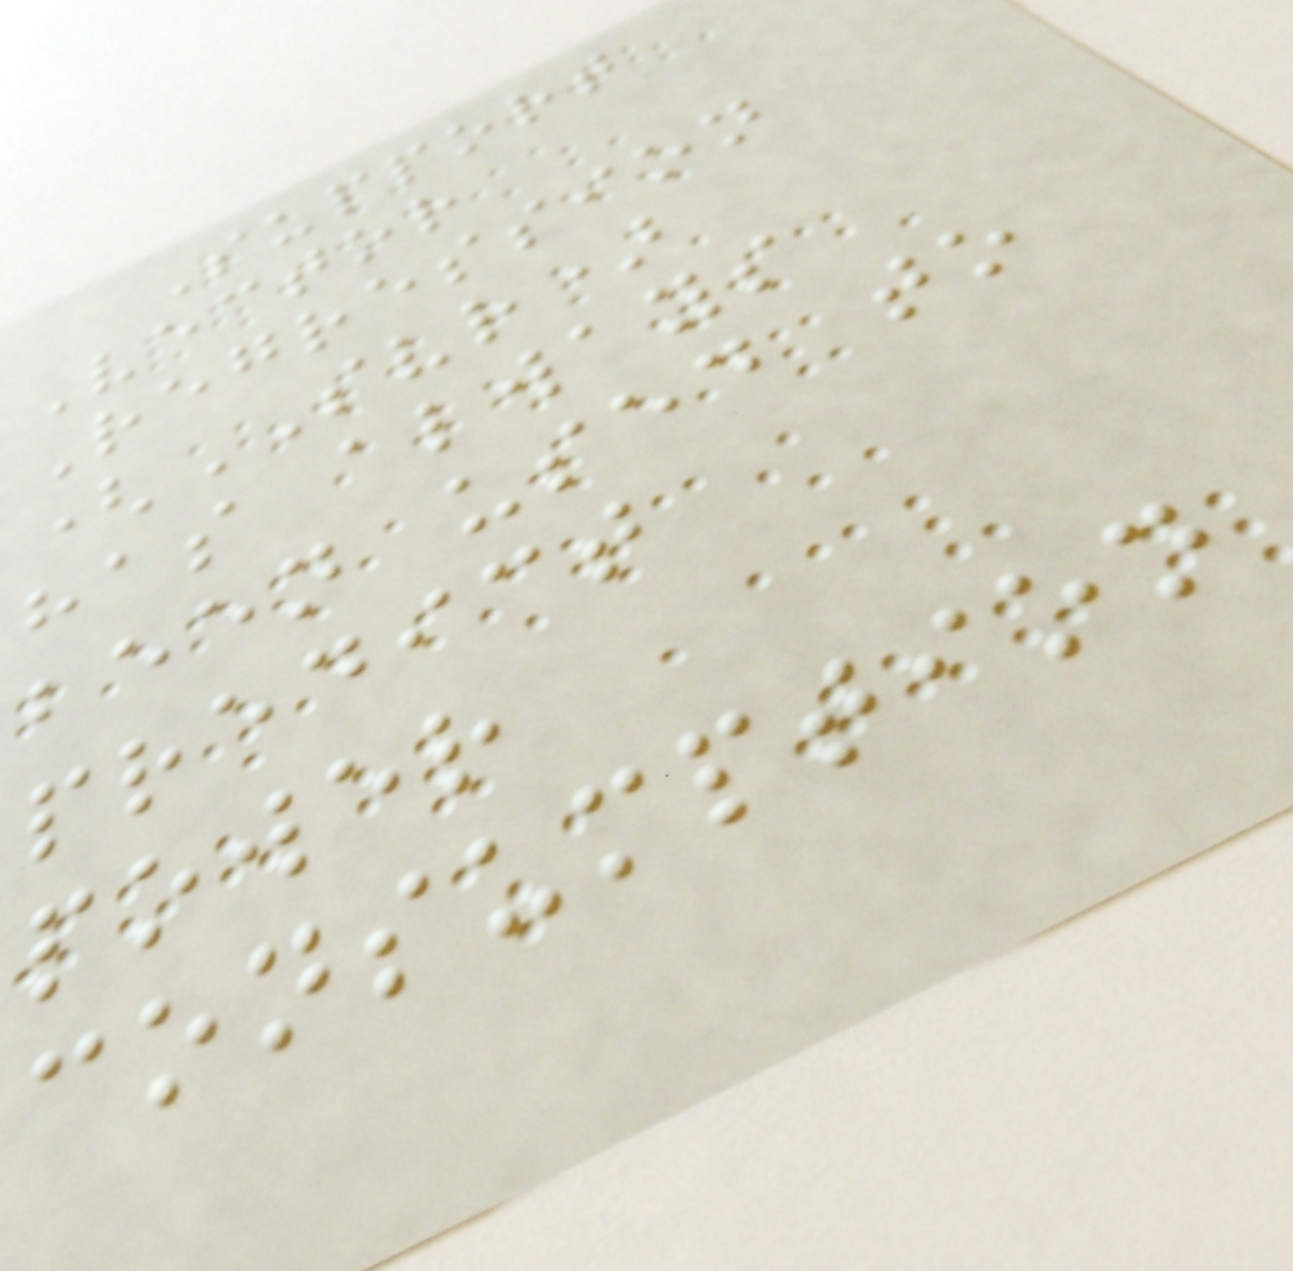Support
Vector
Regression
(SVR)
has always
been used to
predict
power
consumption
